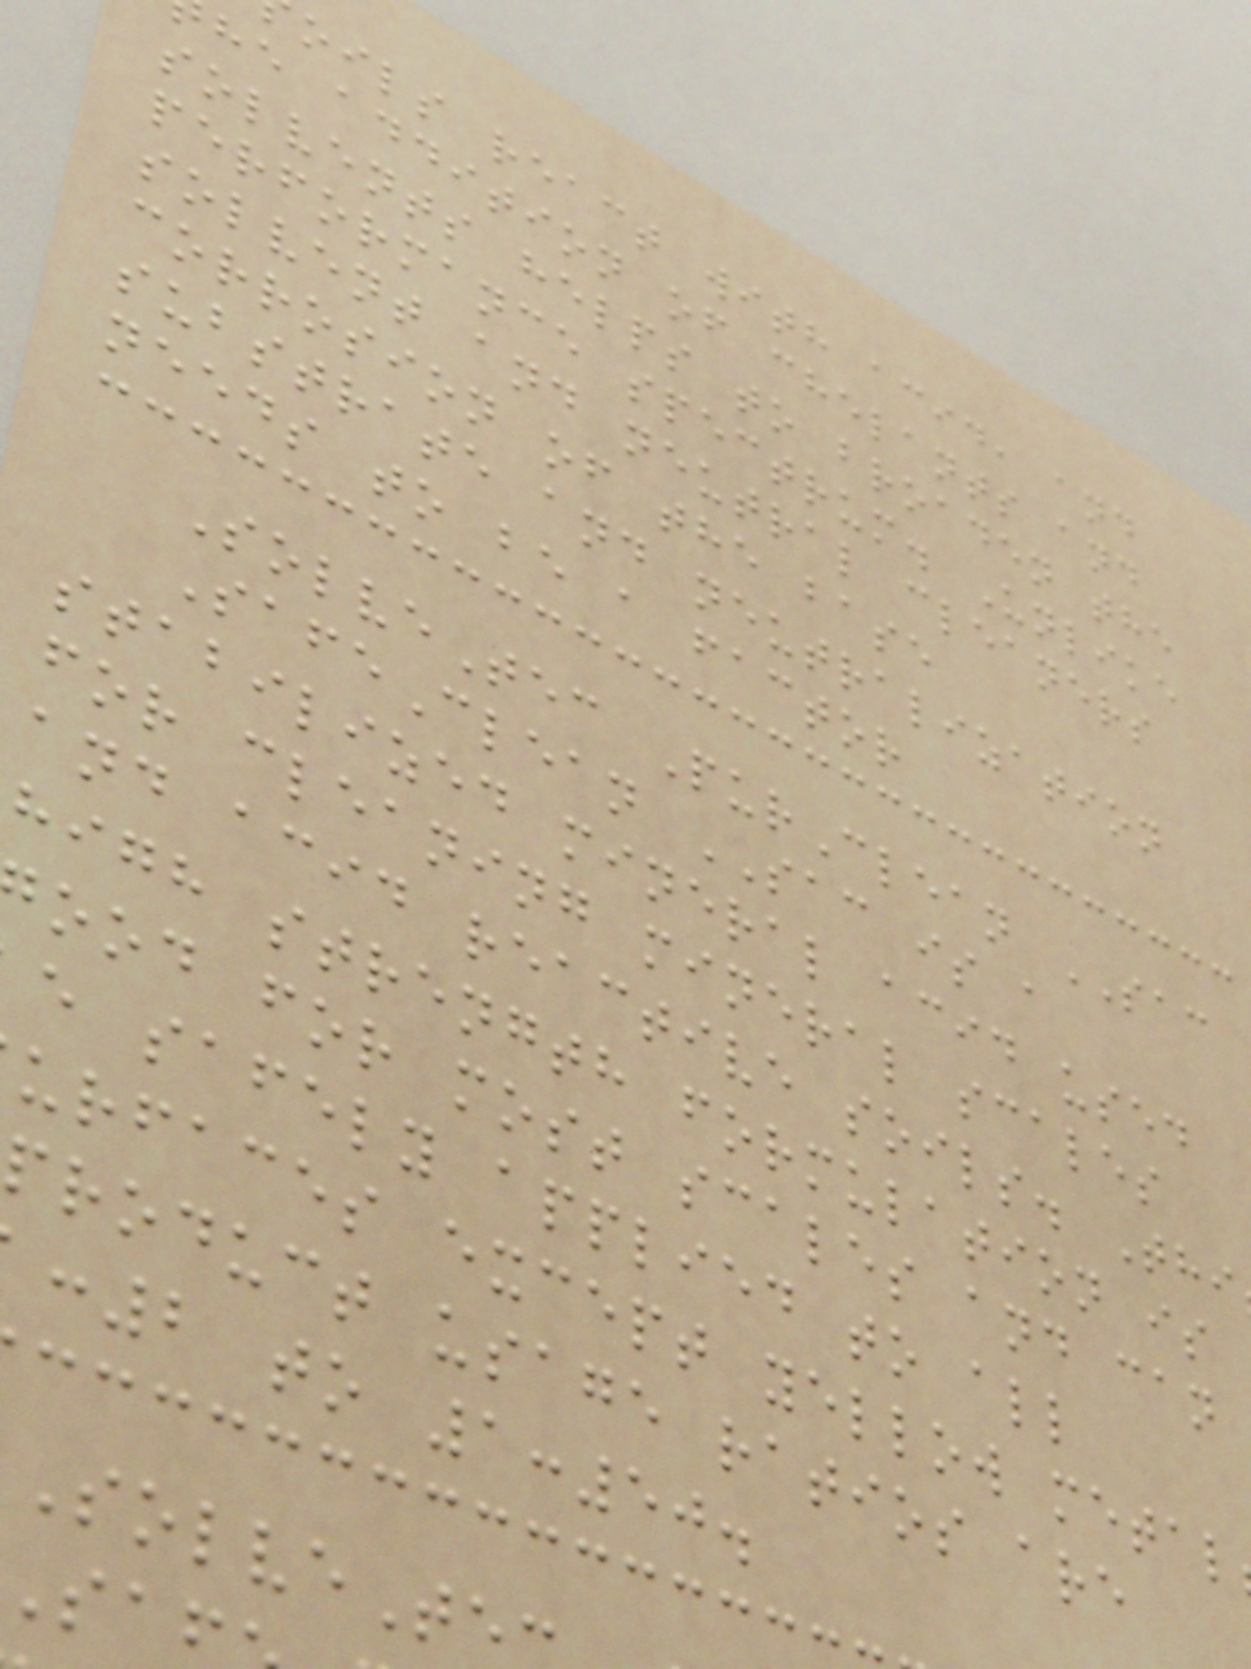oils react with acid, and
he addition of chelants and
solvents helps to broaden the
performance spectrum. Unlike
solvent and neutral cleaners
corrosion of the base
substrate and neutralization
needs to be a factor
SolveTec PurClean SAC
SafeClean SAC is a
stabilized mineral acid used
for cleaning mineral scales
and acid reactive soils. Thi
high strength formulation is
ood for most scales and can
e safely applied to all
urfaces except yellow metal
product usage ratios are
:2 to 1:50.
SolveTe
